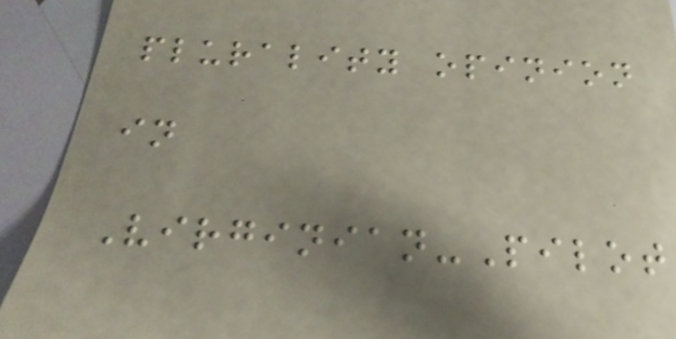plurality opinion
in
Virginian-Pilot
